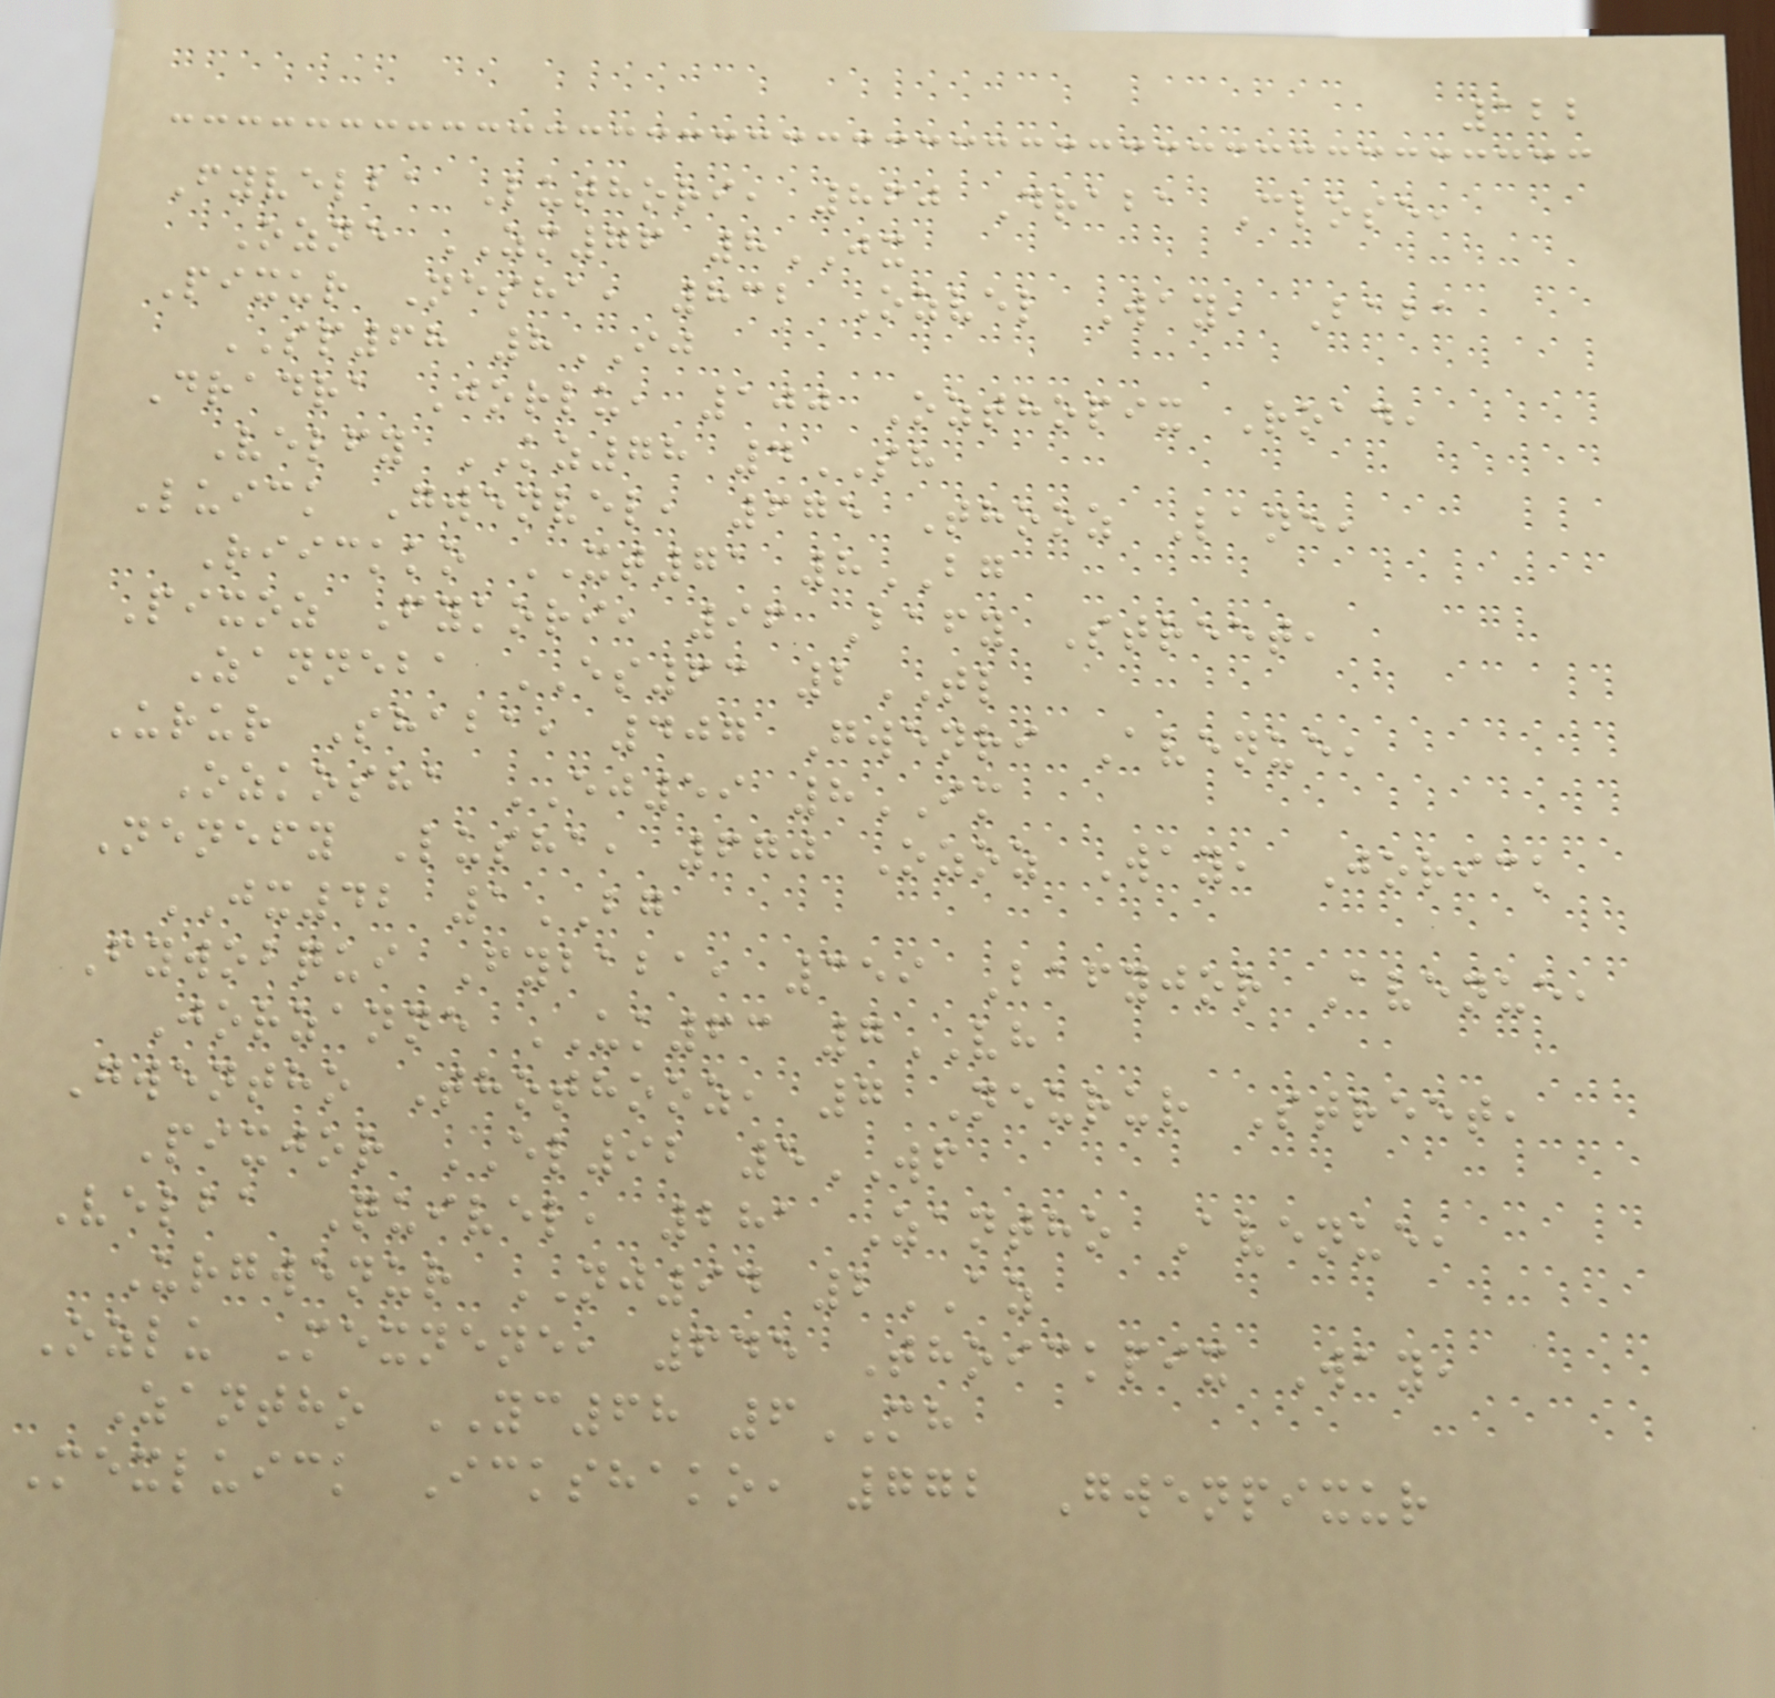122
Fyvelba Luthori, 860 Draba Close,
Ozne ZM76 8JX
Pixur Nesha, 832 Ozvel Way, Baba
SP68 8IJ
Dradra Jorlu, 100 Ozthopix Road,
Velfy KZ78 4SH
Luick Gwenvel, 675 Thooz Lane,
Riickko XT71 8BG
Pixoz Fykori, 96 Bafy Street,
Zanneba ES63 2TL
Urur Shaba, 407 Gwenri Avenue,
Ozkosha EJ59 8IM
Nenefy Lusha, 670 Ozoz Way, Jorick
JX42 1BG
Fywobqui Fybaba, 359 Bafyjor Avenue,
Jorzanne UK63 7VH
Gwentho Thothooz, 7 Neurur Street,
Pixjor EL92 5WF
Velba Quivel, 281 Zantho Avenue,
Urgwenur NJ94 2AZ
Ozlu Mexnene, 645 Thoickpix Way,
Zantho YC68 6MH
Mexluick Ickshako, 772 Gwenpixur
